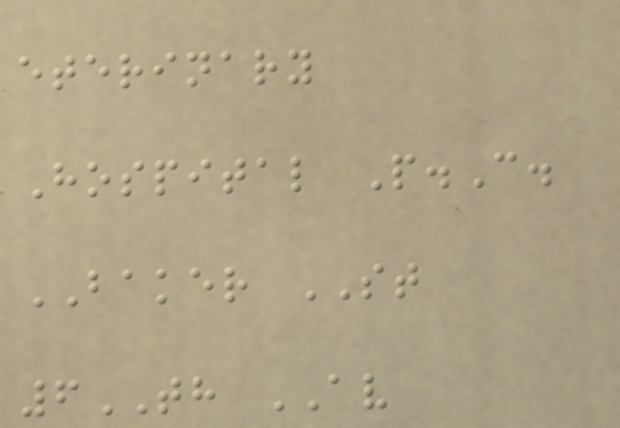eterinary
Hospital P.C.
BAKER ST
6TH AV
